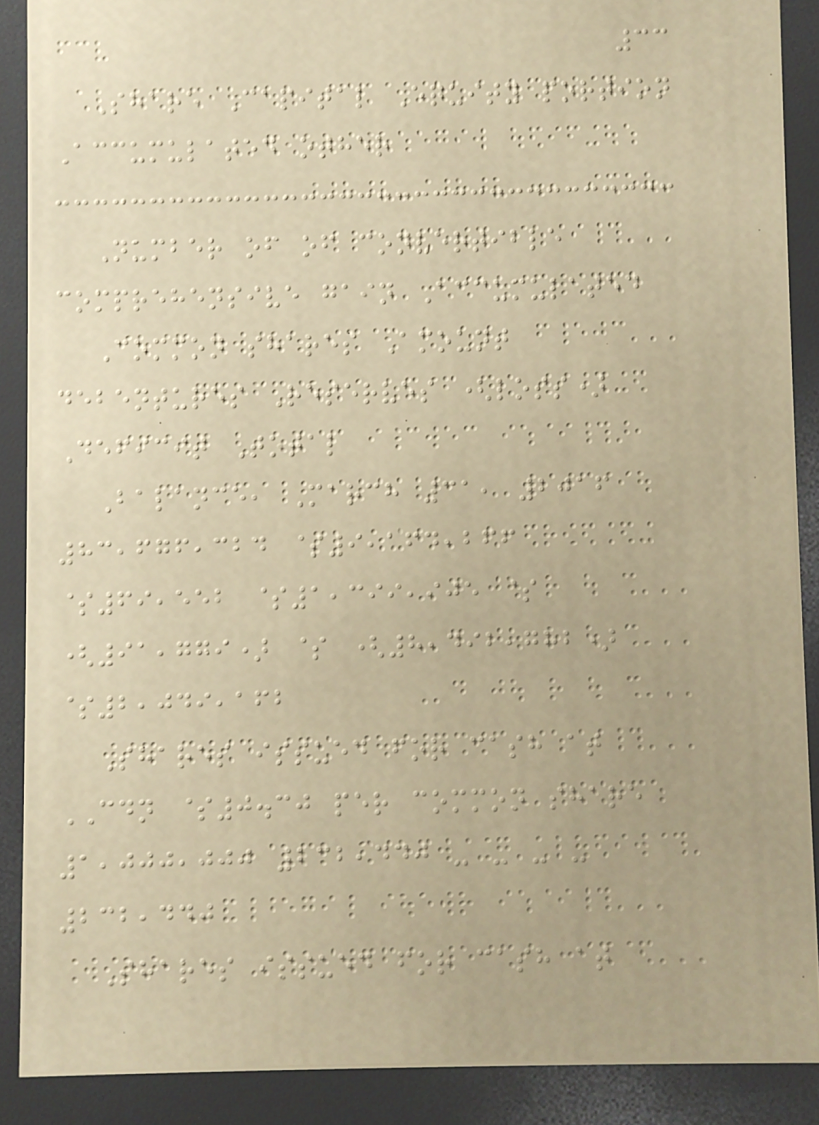33
Share Capital Equity portion
Accumulated other
Number of of convertible
comprehensive gain Accumulated
Common shares Amount
debentures Reserves (loss)
Deficit Total
Balance, March 31, 2016
83,676,324 $9,164,266
$69,552 $1,399,905 $
(91,779) $ (8,492,782)
$2,049,162
Shares issued for cash at
CDN $0.30 per common share
1,000,000 232,440 - - - -
232,440
Shares issued for cash at
